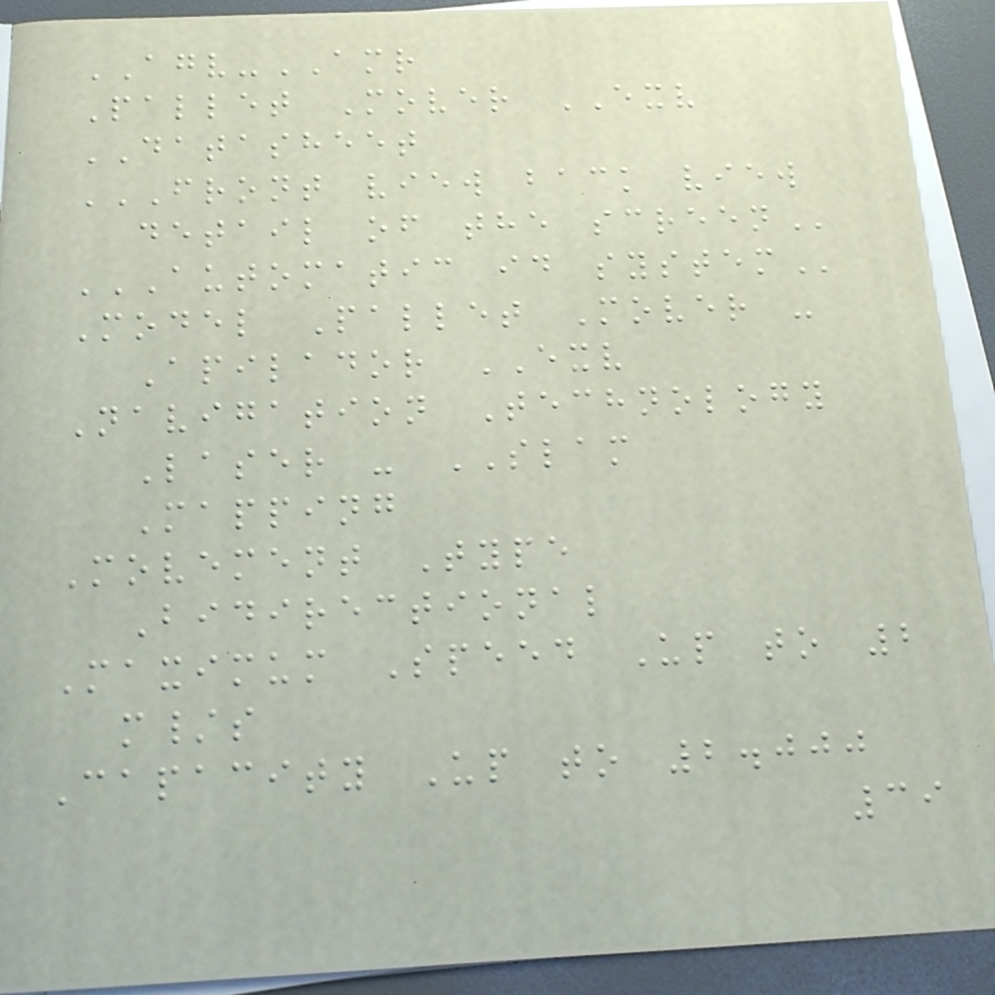AGV-AMR
Pallet Mover EXV
DATASHEET
FRONT VIEW BACK VIEW
DETAIL OF THE SCREEN
AUTOMATIC ID SYSTEM
Model Pallet Mover -
Apilador EXV
Navigation Technology
Laser - SLAM
Mapping
Movement Type
Bidirectional
Maximum Speed Up to 2
m/s
Capacity Up to 2.000
39
